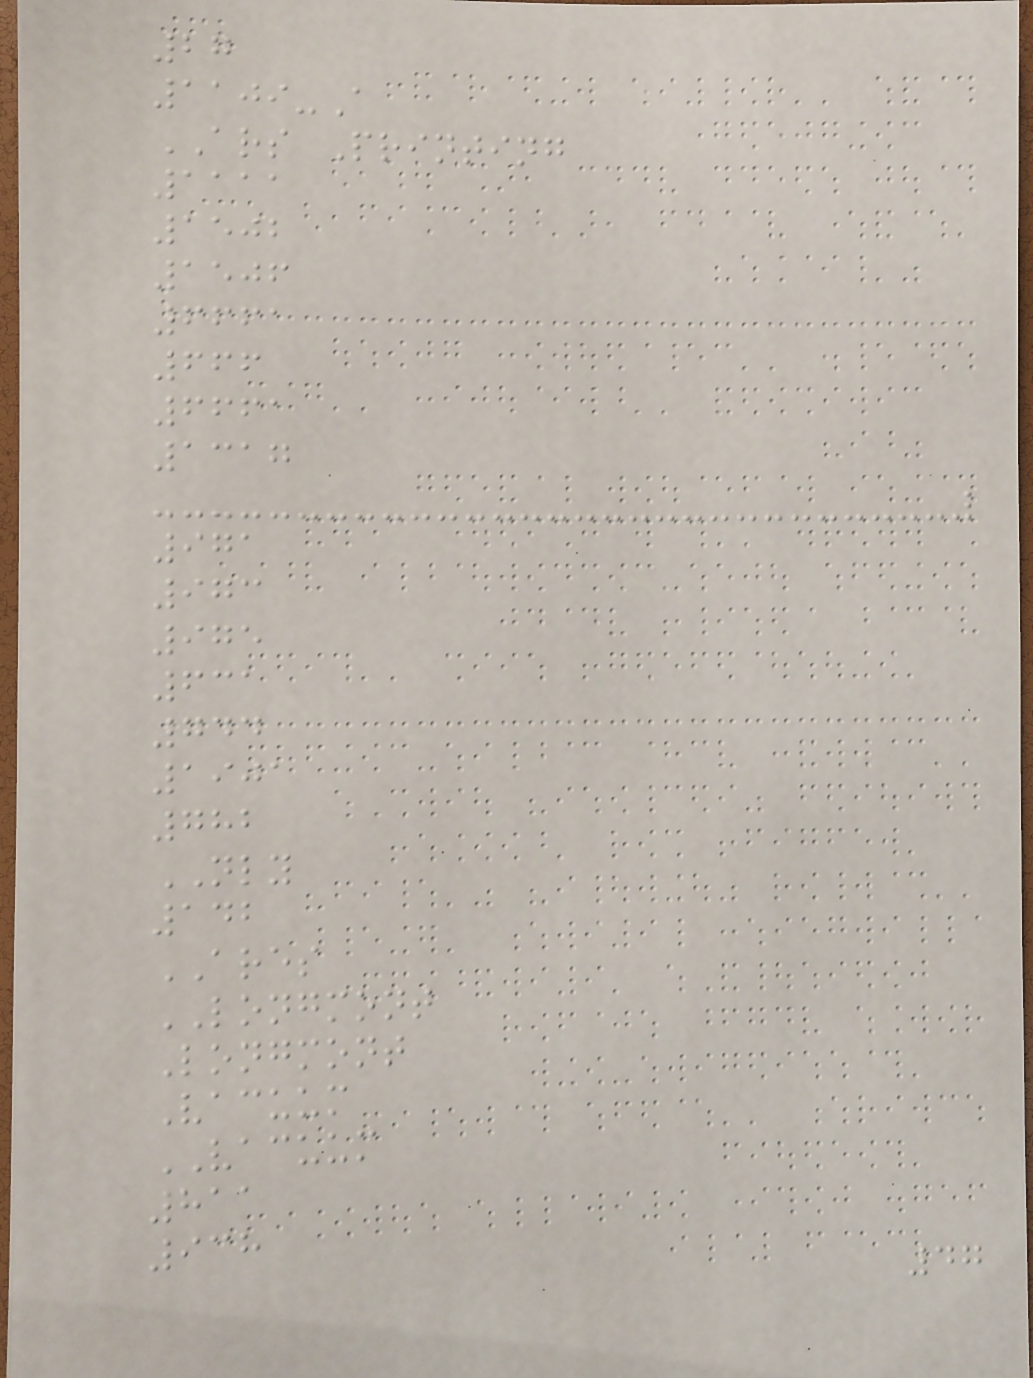27
1109-A
ARS Printing
1111
1502
1506
6661
666
6661
1317
971
973
975
631
744
1901
782
NLY
142
ARES
LONGMONT
Longmont
Vacuum
VACUUM
811
938
47
